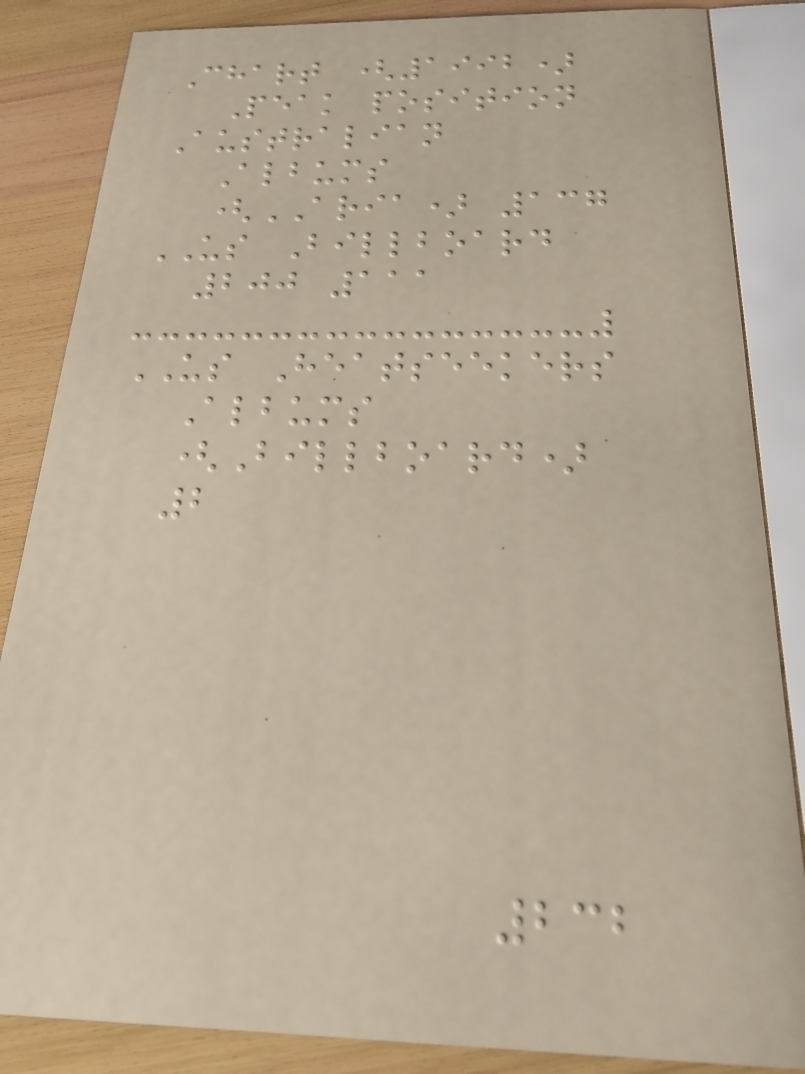Chart (1992)
Peak position
Australian
Albums
(ARIA) 137
US Billboard
200 111
US Heatseekers
Albums
(Billboard)
2
232
